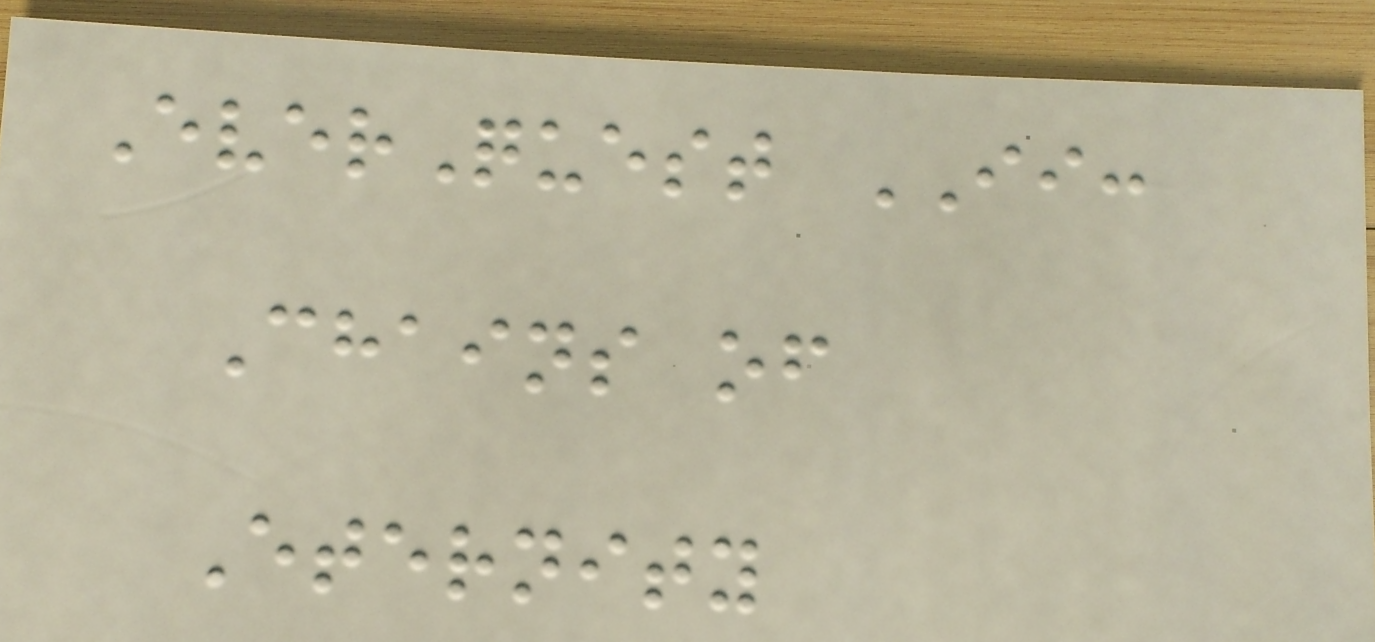EverQuest II:
Chains of
Eternity
